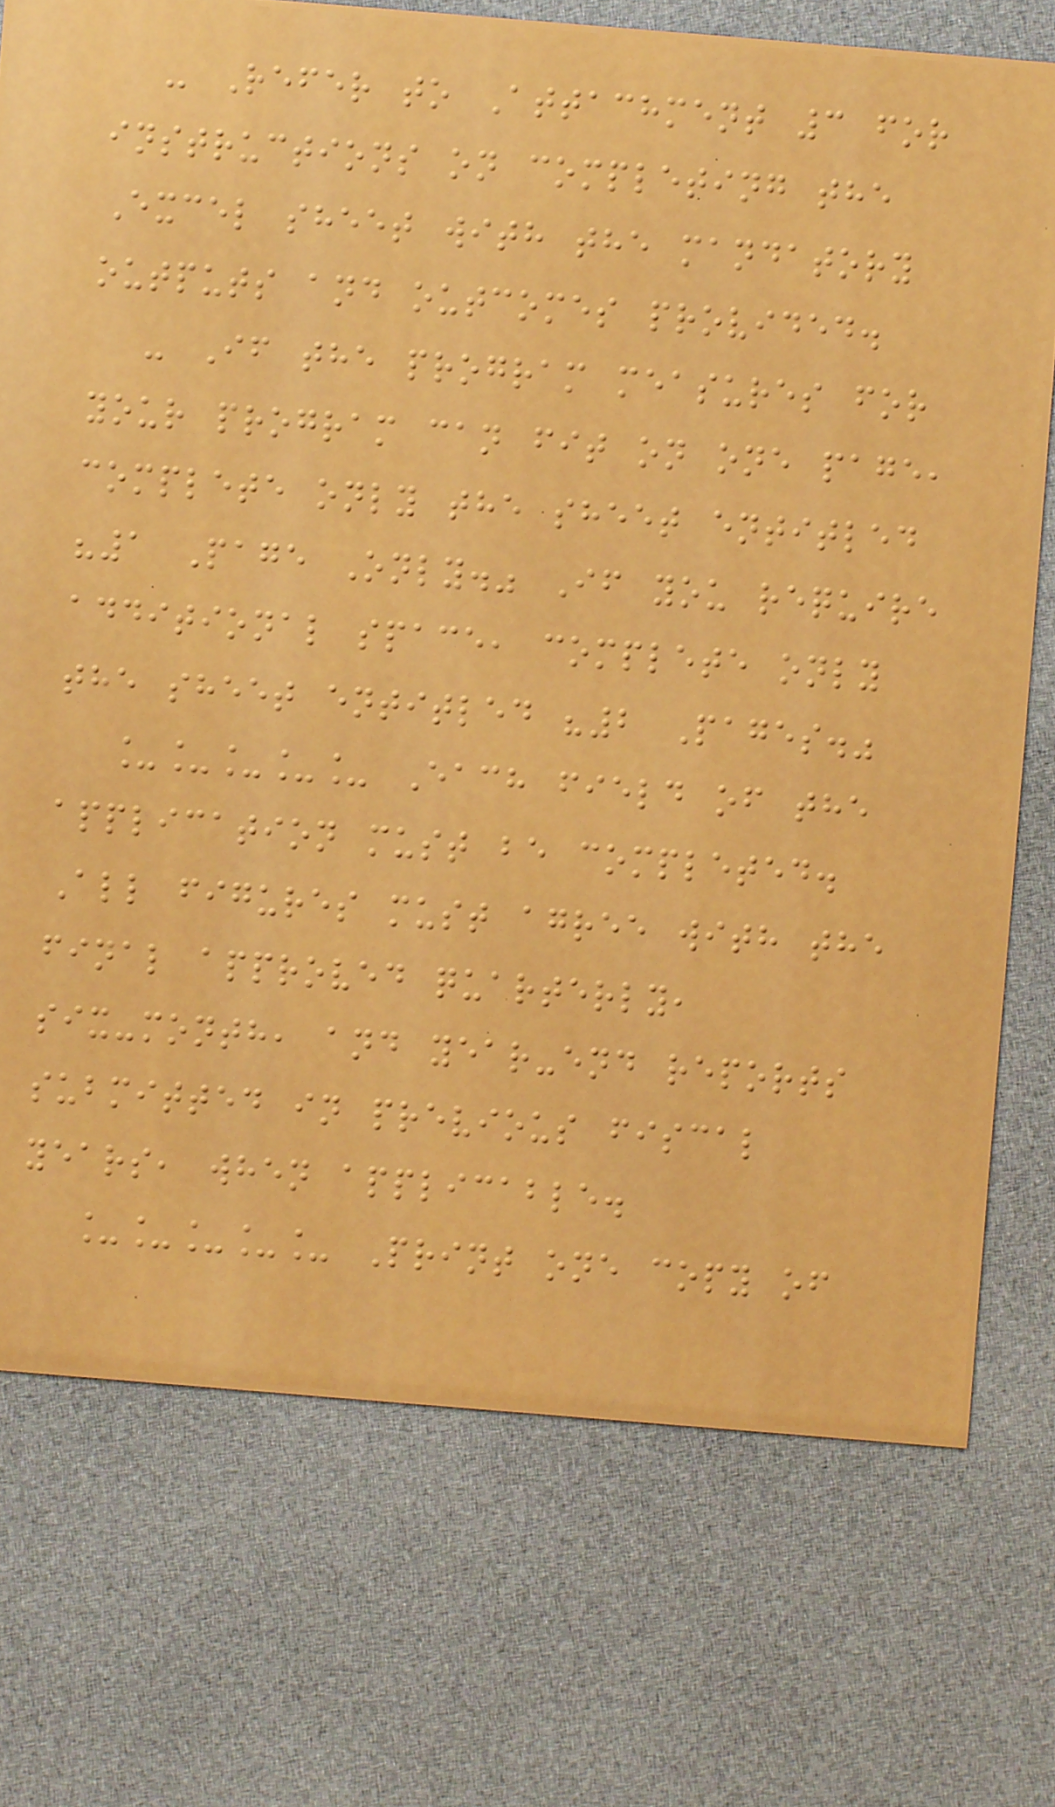- Refer to Attachment 3 for
instructions on completing the
Excel sheet with the mandatory
outputs and outcomes provided.
- If the program measures for
your program can fit on one page,
complete only the sheet entitled
"1 Page Only." If you require
additional space, complete only
the sheet entitled "2 Pages."
_____ Each field of the
application must be completed.
All figures must agree with the
final approved quarterly,
six-month, and year-end reports
submitted in previous fiscal
years, when applicable.
_____ Print one copy of
